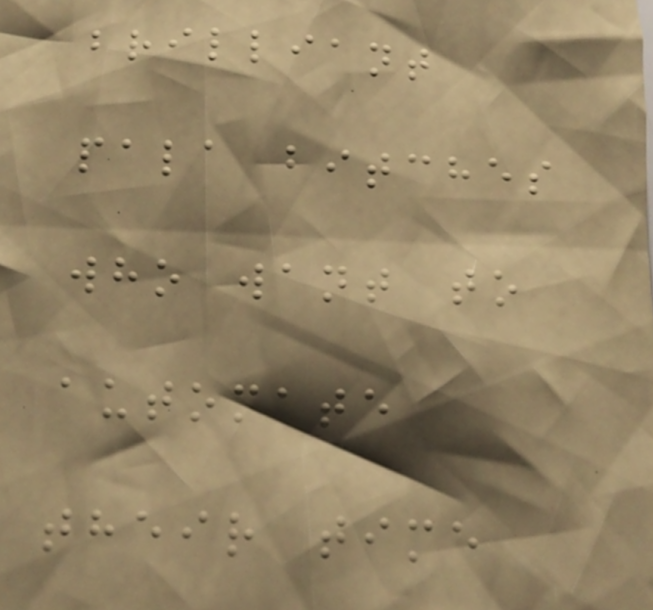brilliant
pala bitches
who want to
automate
their time
